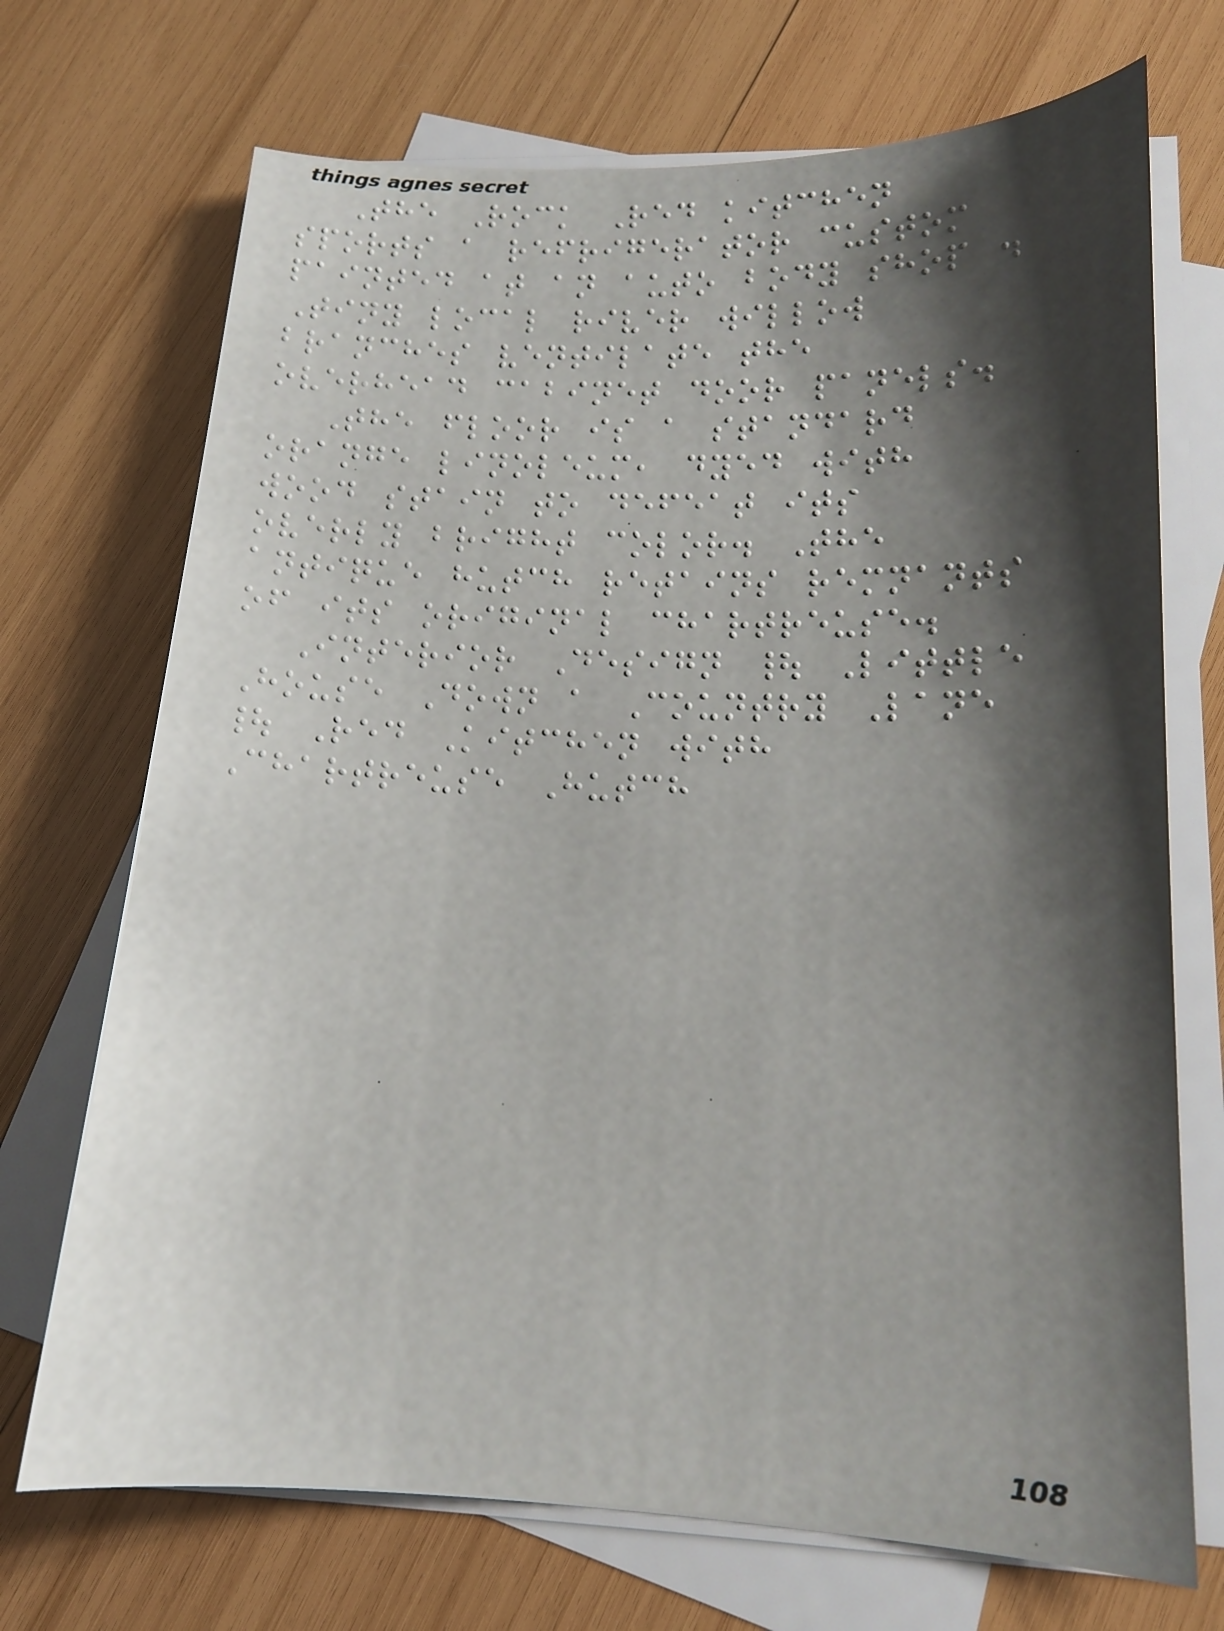The Rock Red kitchen
sports a refrigerator custom
painted at an auto body shop .
Tiny local river willow
branches ventilate the
overhead cabinet door panels.
The floor is a standard
orange linoleum, dyed with
wood stain to defeat its
overly bright color. The
antique hutch retains remnants
of its original chartreuse.
Interior Design | Little
House Down a Country Lane
| Red Kitchen with
Chartreuse Hutch
